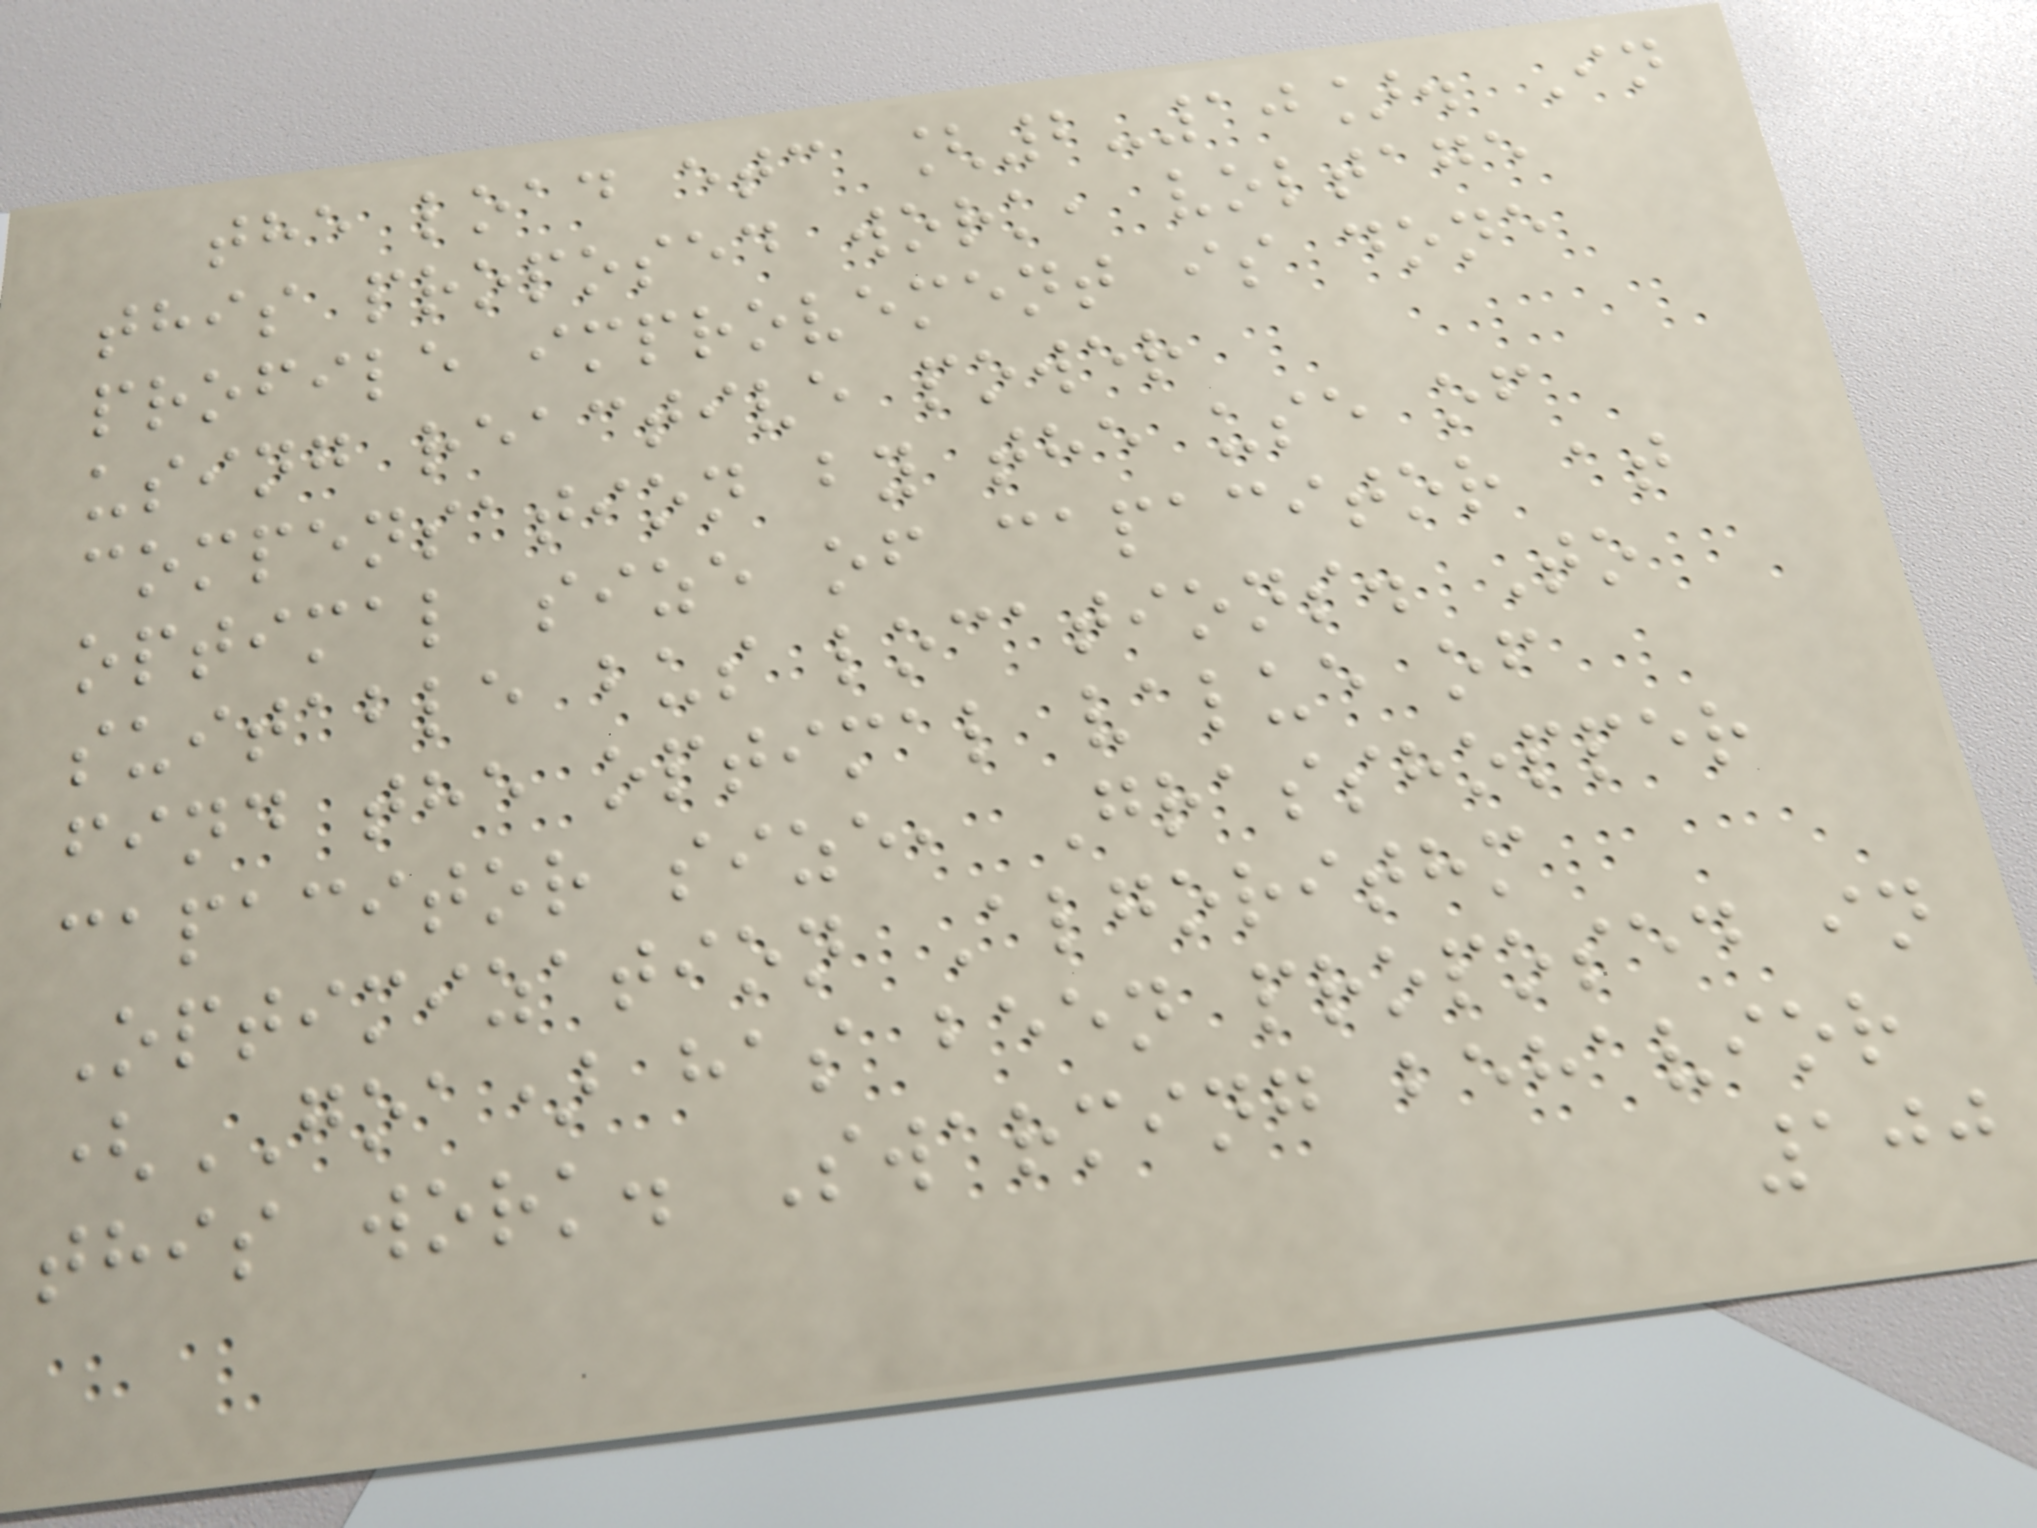the load etc [2-10]. In
this proposed work, voltage
profile improvement is done
using reactive power
compensation by the use of
optimal size of capacitor at
suitable bus locations. To
find the optimal value of
capacitor size, Grasshopper
Optimization Algorithm
(GOA) has been proposed in
this work. Swarming behavior
100
